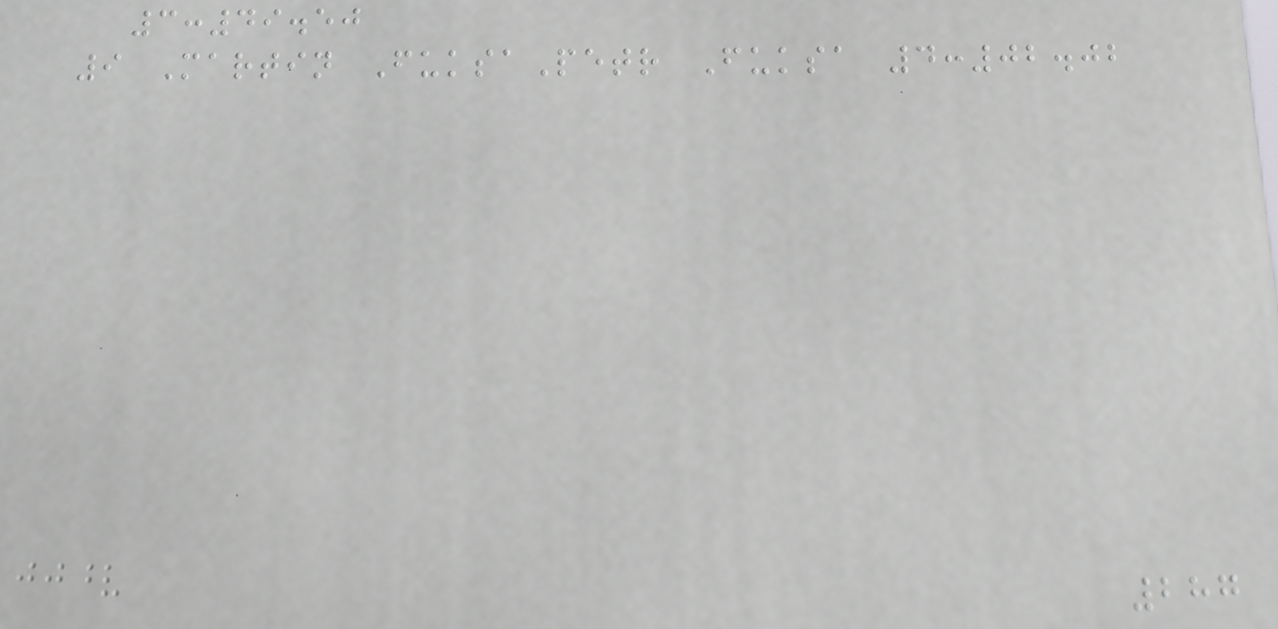3:49.50
9 Martin FuksaPetr Fuksa 4:02.02
287
